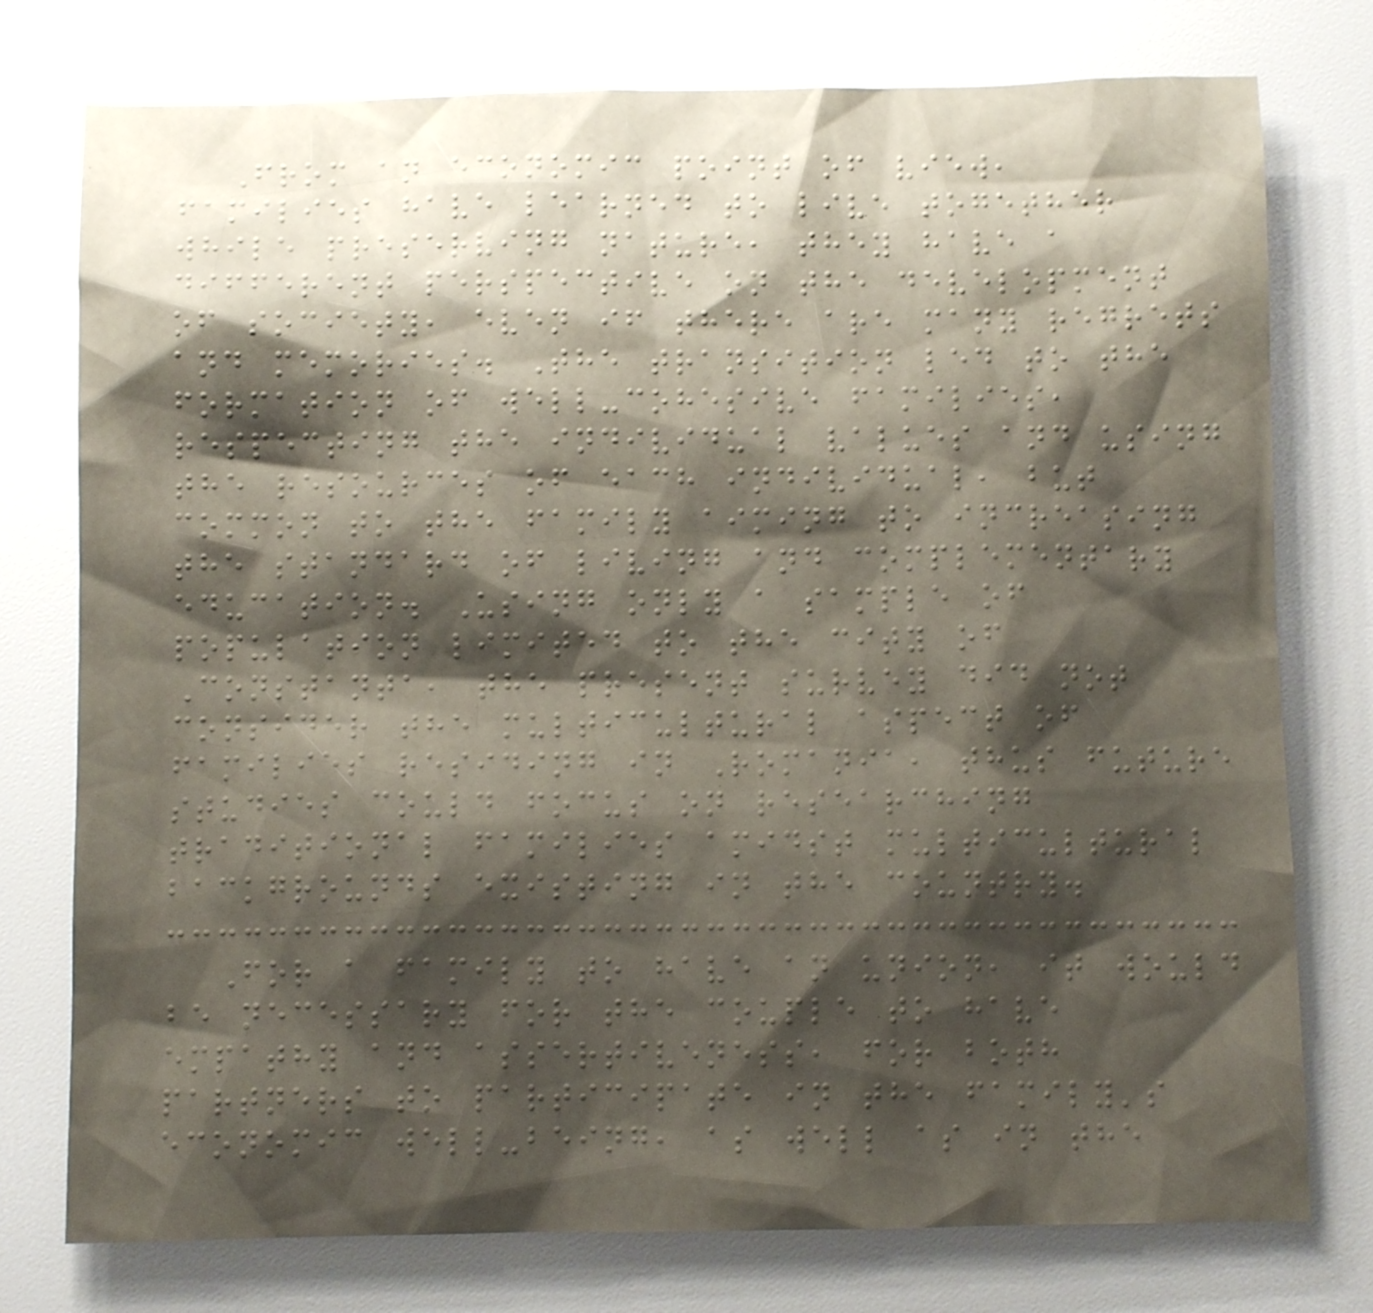From an economic point of view,
families have learned to live together
while preserving nature, they have a
different perspective on the development
of society, even if there are many regrets
and memories. The transition led to the
formation of well-cohesive families,
respecting the individual values and using
the resources of each individual, but
common to the family aiming to increasing
the standard of living and complementary
education. Using only a sample of
population limited to the city of
Constanta, the present survey did not
consider the multicultural aspect of
families residing in Romania, thus future
studies could focus on researching
traditional families amidst multicultural
backgrounds existing in the country.
For a family to have an union, it would
be necessary for the couple to have
empathy and assertiveness, for both
partners to participate in the family's
economic well-being, as well as in the
